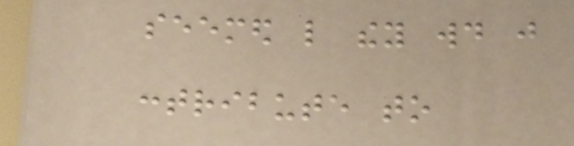seemed like they would just
contribute to
